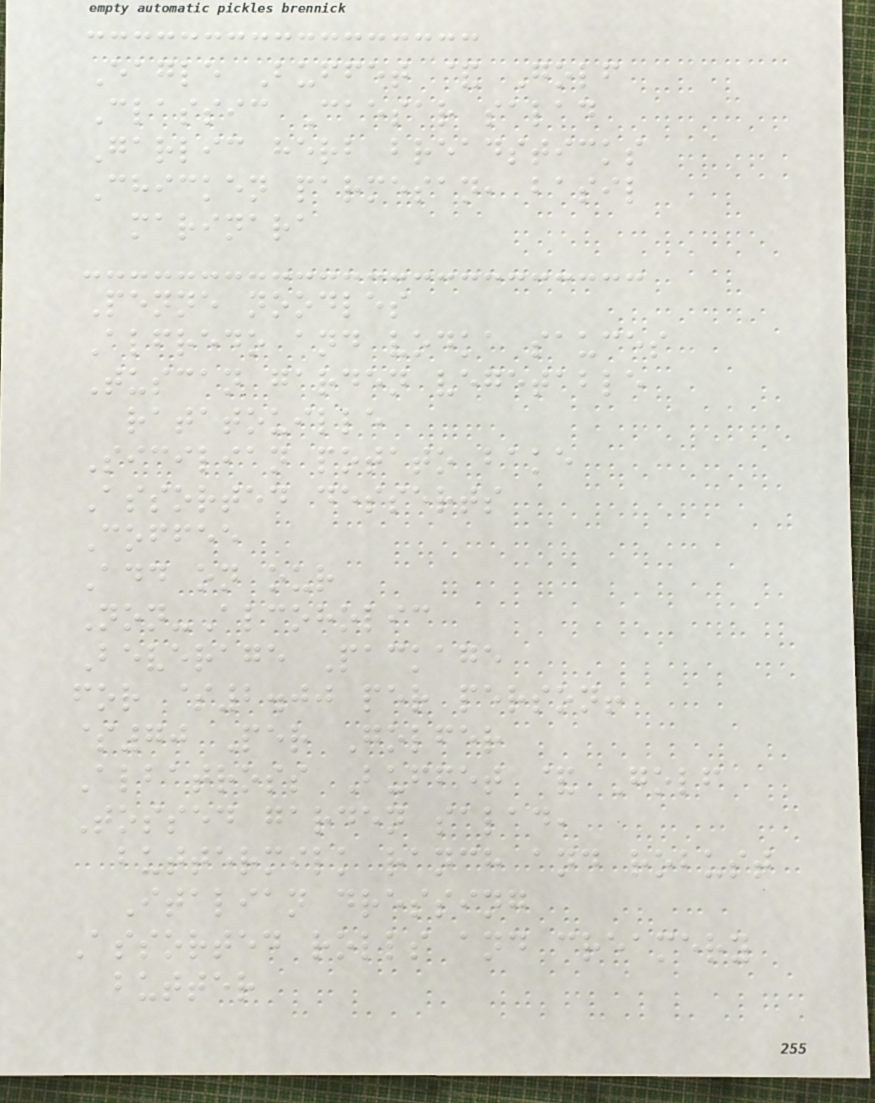Eagle Buffet & Golf
Classic Caesar salad
Garlic herb breadsticks
Chicken parmesan, basil
marinara
Penne noodles
Alfredo and vodka sauces
Tuscan garden vegetable
ratatouille
Sicilian potato bake
Assorted desserts
Coffee
Add on our
Non-Alcoholic
Beverage Package
for $2.00 per person!
$70 Per Golfer
Albatross Buffet & Golf
Tossed garden salad,
buttermilk ranch and robust
Italian dressing
Assorted rolls and creamery
butter
